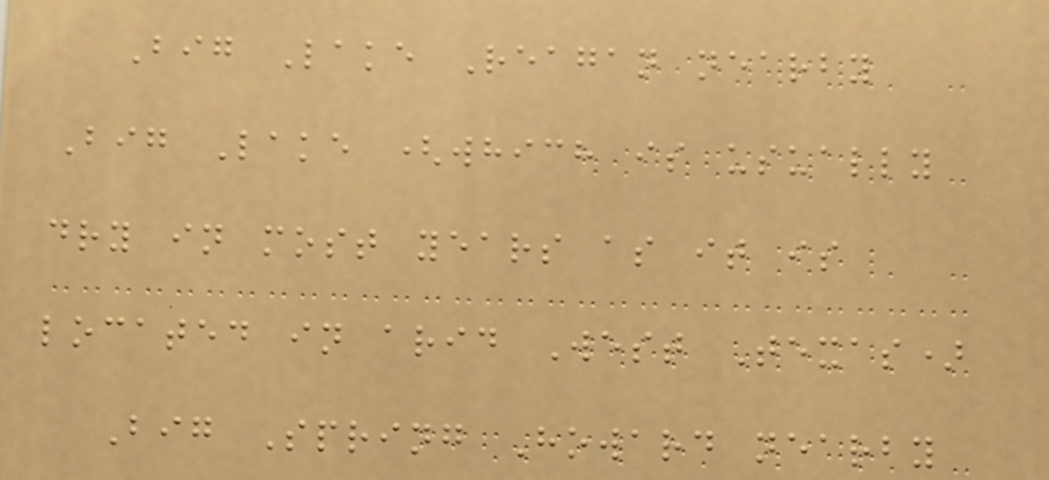Big Lake Reagan nearby
Big Lake (which is usually
dry in most years as it is
located in arid West Texas)
Big Spring Howard nearby
